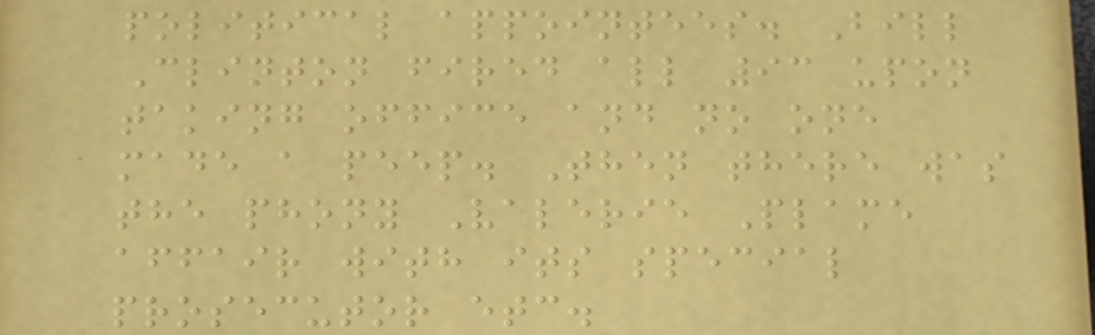political appointees. Bill
Clinton fired all 93 upon
taking office and no one
made a peep. Then there was
the phony Valerie Plame
affair with its special
prosecutor etc.
